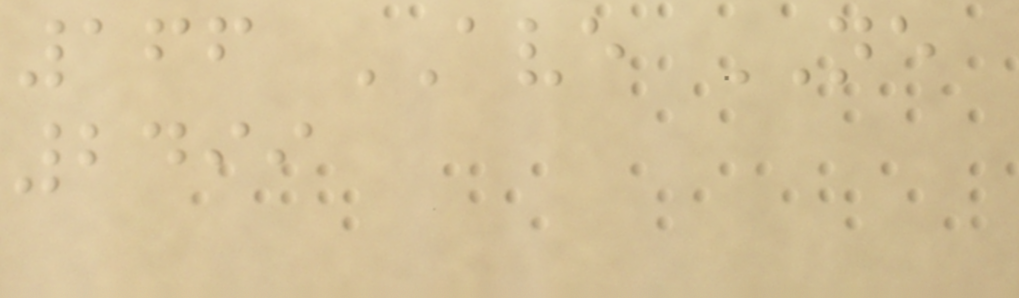166 AVE NE
2499
